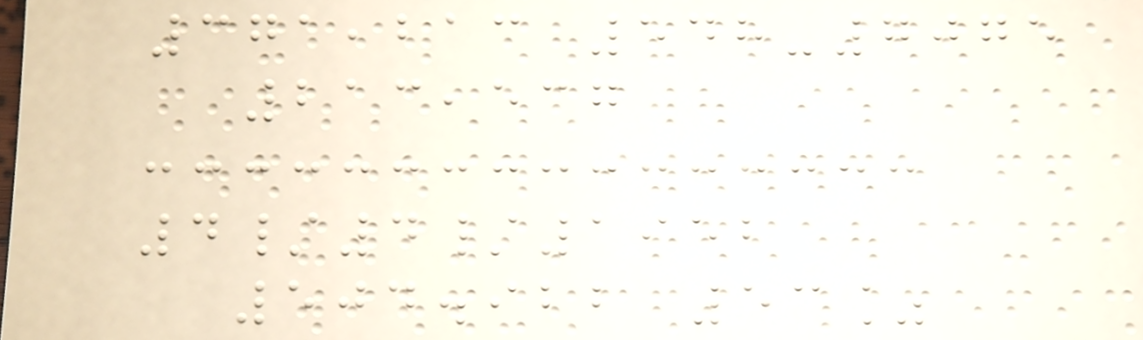371,213 548-7075
213,537
4/4/1952
504.922 53%
